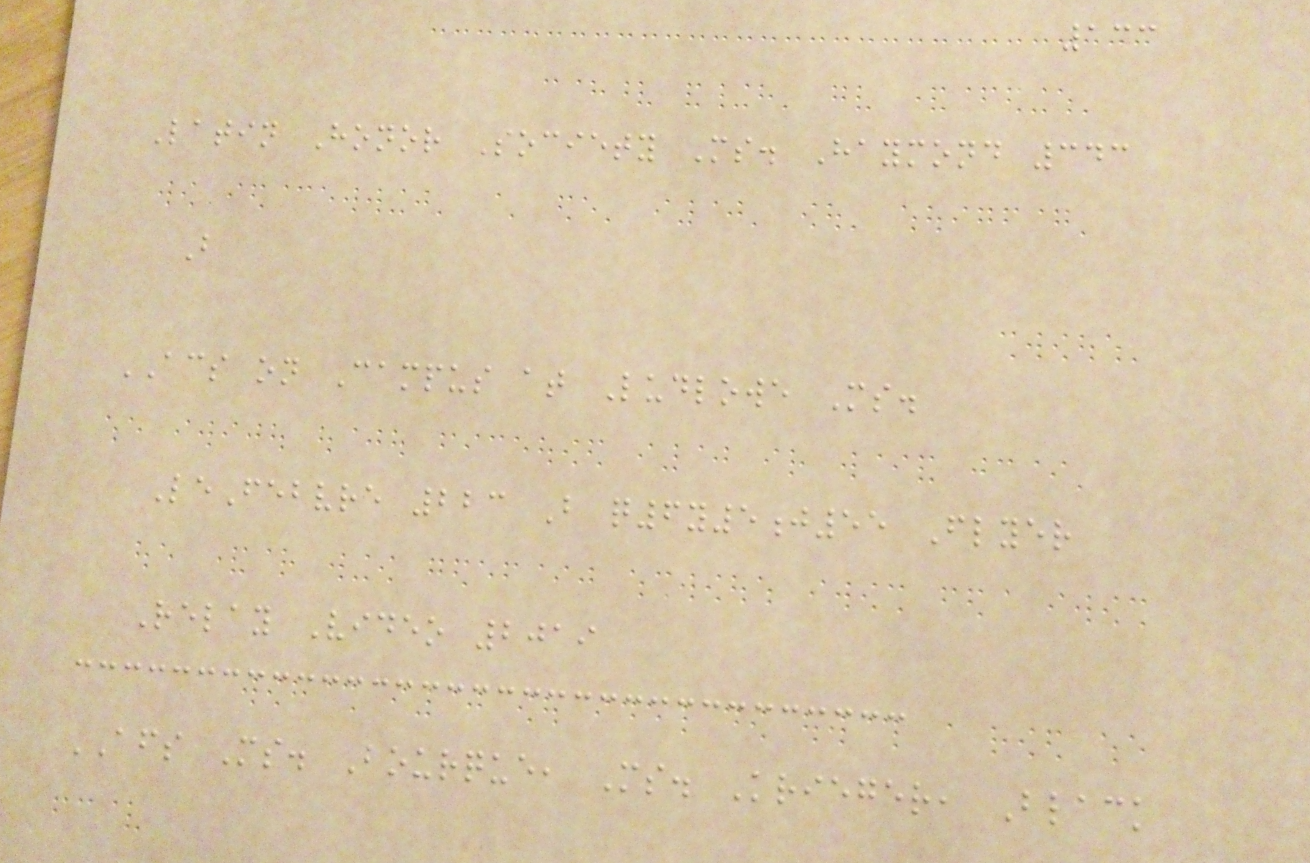133
Latin Honor Society Ms. Haymond 343
B
ACS on Campus at Ludlowe Ms.
LeFebvre 223 B q6y5j55 Flyer
Relay Video 2019
AFS Ms. Bourque, Ms. Krieger, Black
